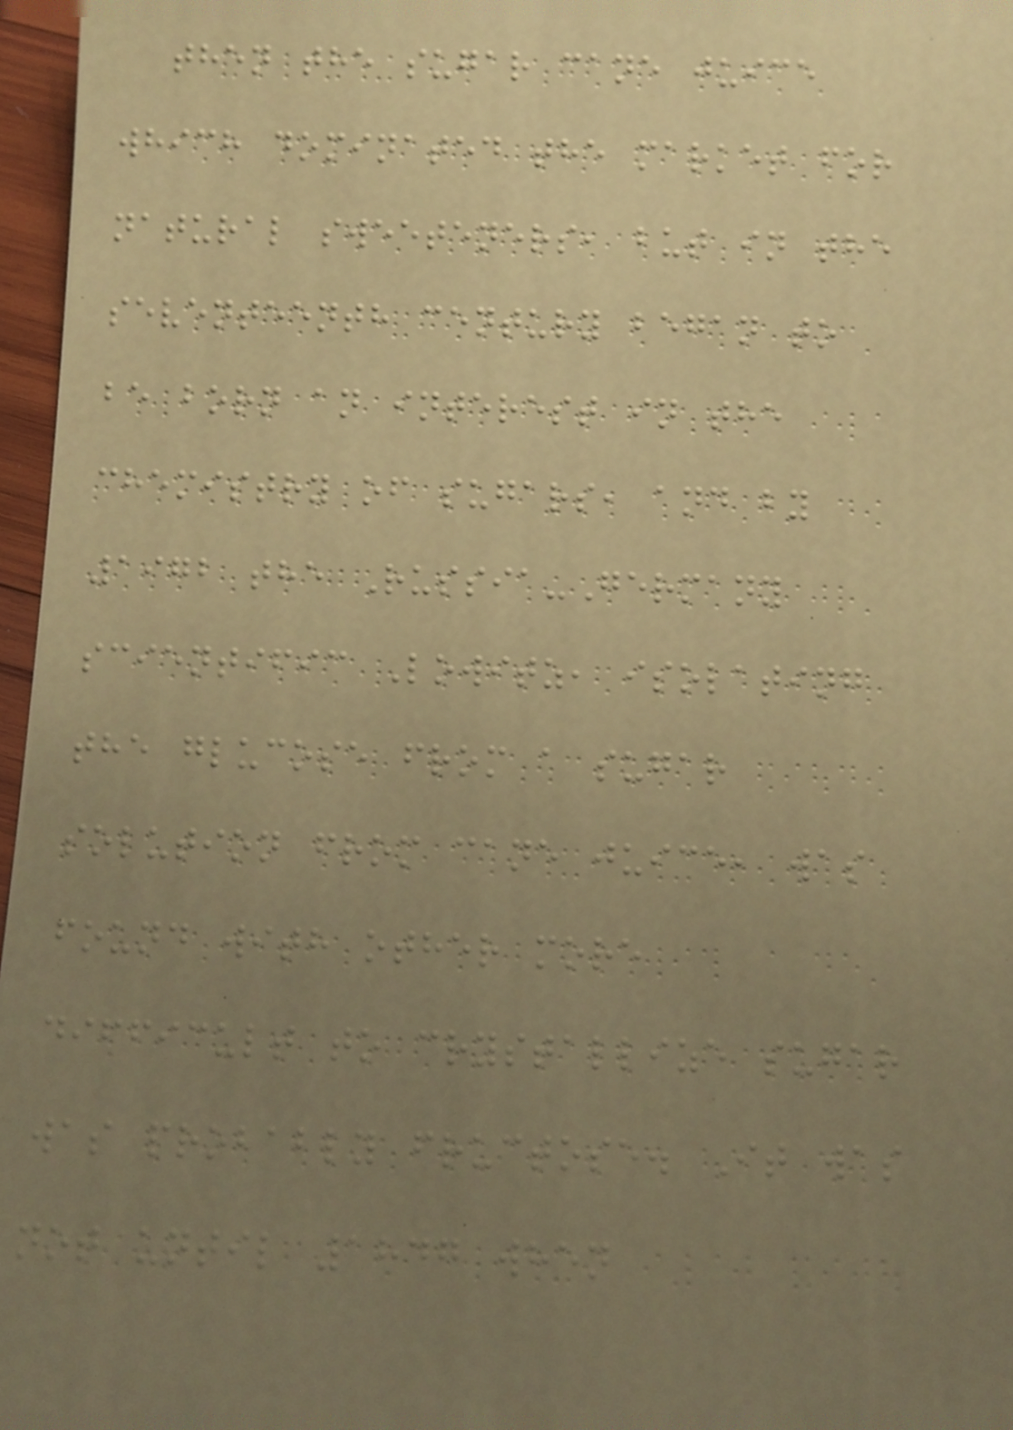then the sugar cane juice
which dominated the market for
natural sweeteners, but in the
seventeenth century began to
be born an interest in the
chemistry of sugars, and by
1972 the Russia-Germany
scientific Lowitz, isolating
the glucose from a sugar
solution from cane juice, was
found with other more
difficult to crystallize sugar
was probably fructose. It was
not until 1847 when
